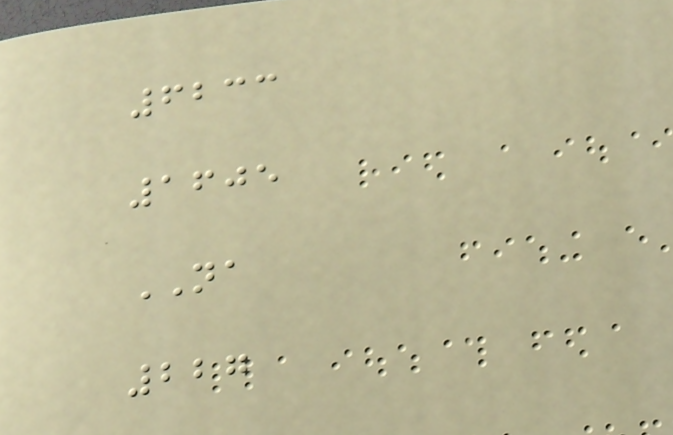6233
1605
NA
227
